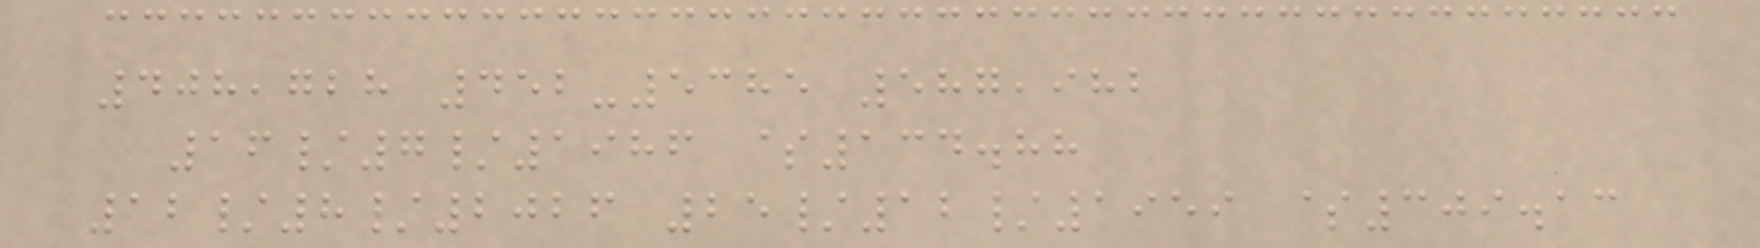408,728 452-5385 587,982
16/7/1986 $134.88
12/8/2026 25/12/1959 $309.13
